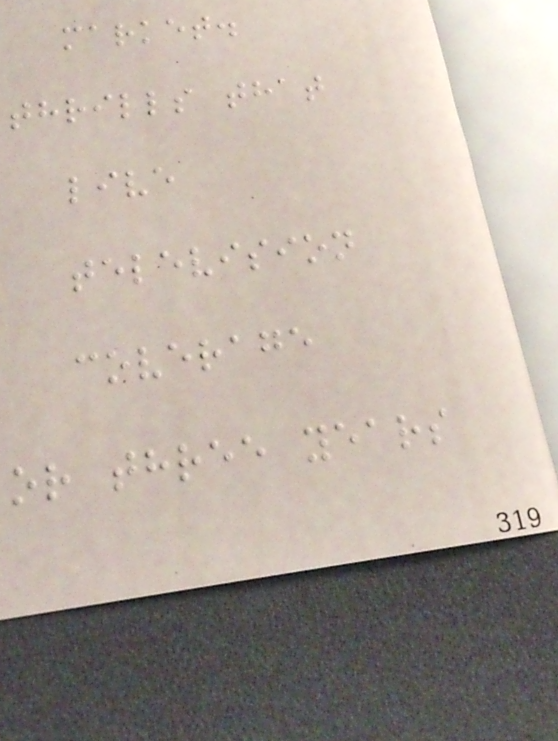market.
thrills that
live
television
coverage
or three years
